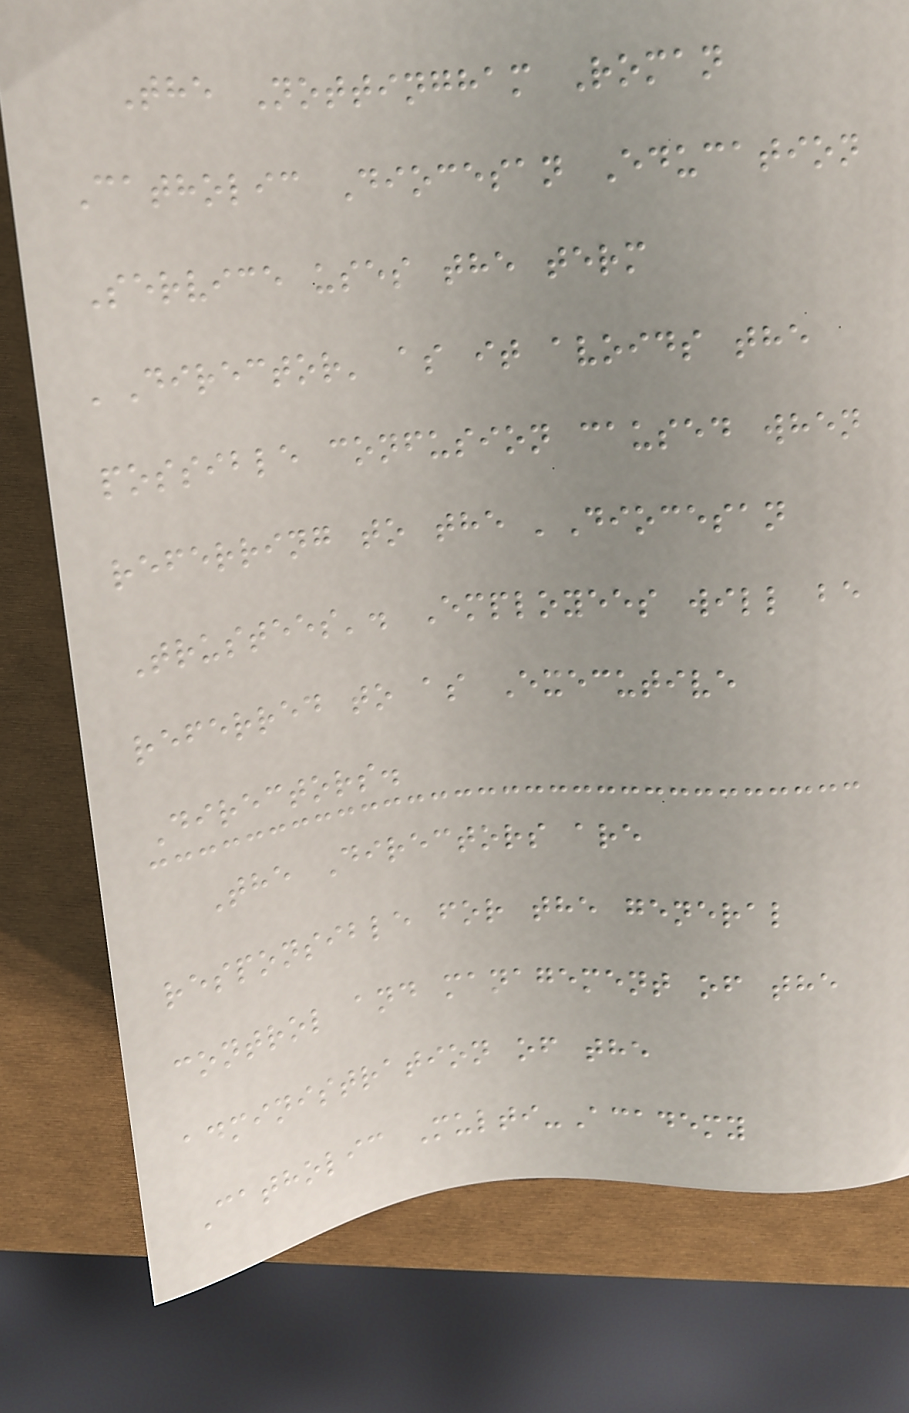The Nottingham Roman
Catholic Diocesan Education
Service uses the term
'Director' as it avoids the
possible confusion caused when
referring to the 'Diocesan
Trustees'. Employees will be
referred to as Executive
Directors.
The Directors are
responsible for the general
control and management of the
administration of the
Catholic Multi-Academy
